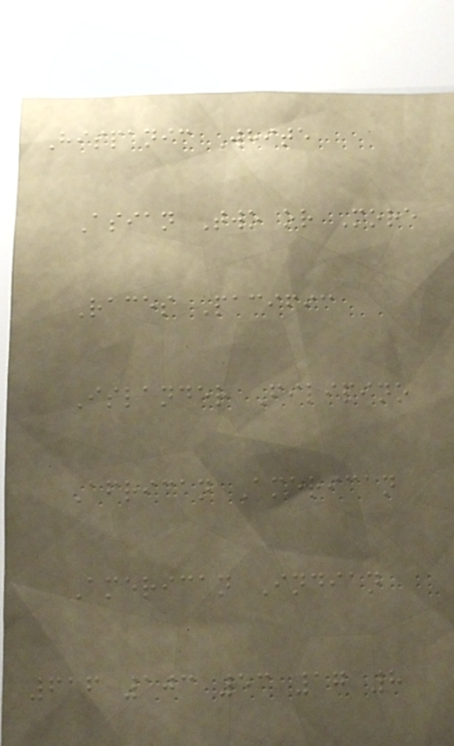Hispanic White
Asian Two or More
Races Pacific
Islander Filipino
African American
American Indian
616 103 53 17 8
